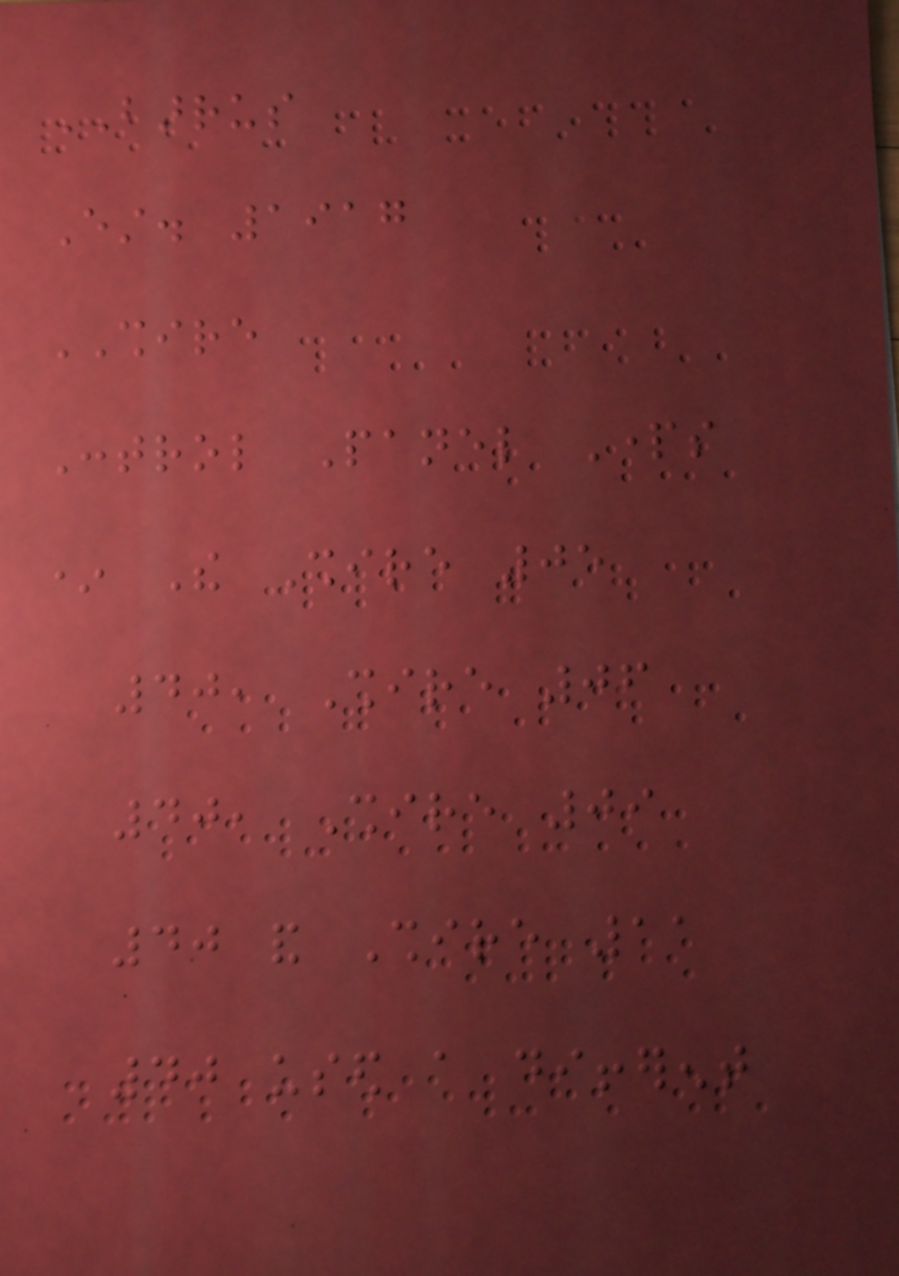BARRUS
Est. 1917
SHIRE
Control Panel Parts
* The Shire 05
40, Shire 06
40, Shire 09
40 and Shire 11
40 used a different
